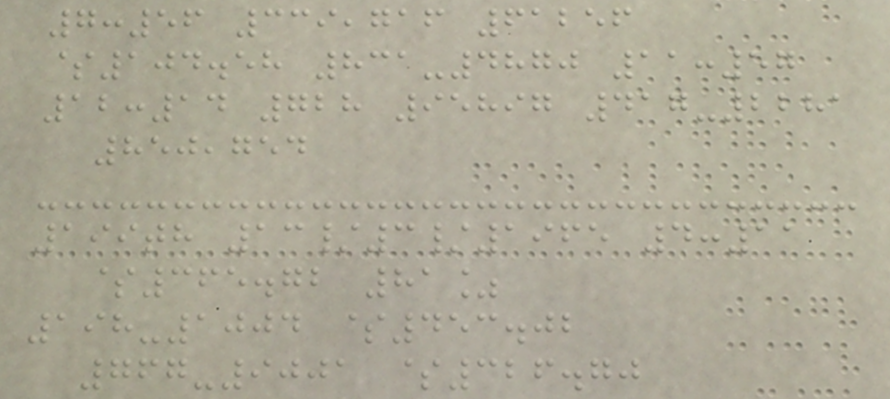7:56 339,716 61256
$104.58 831-4870 11:57
12:14 728 95897 417-2281
850,754
199th 13/3/1965 4:11
$365.72 81%
198-1004 $453.02
767-9001 $326.70
